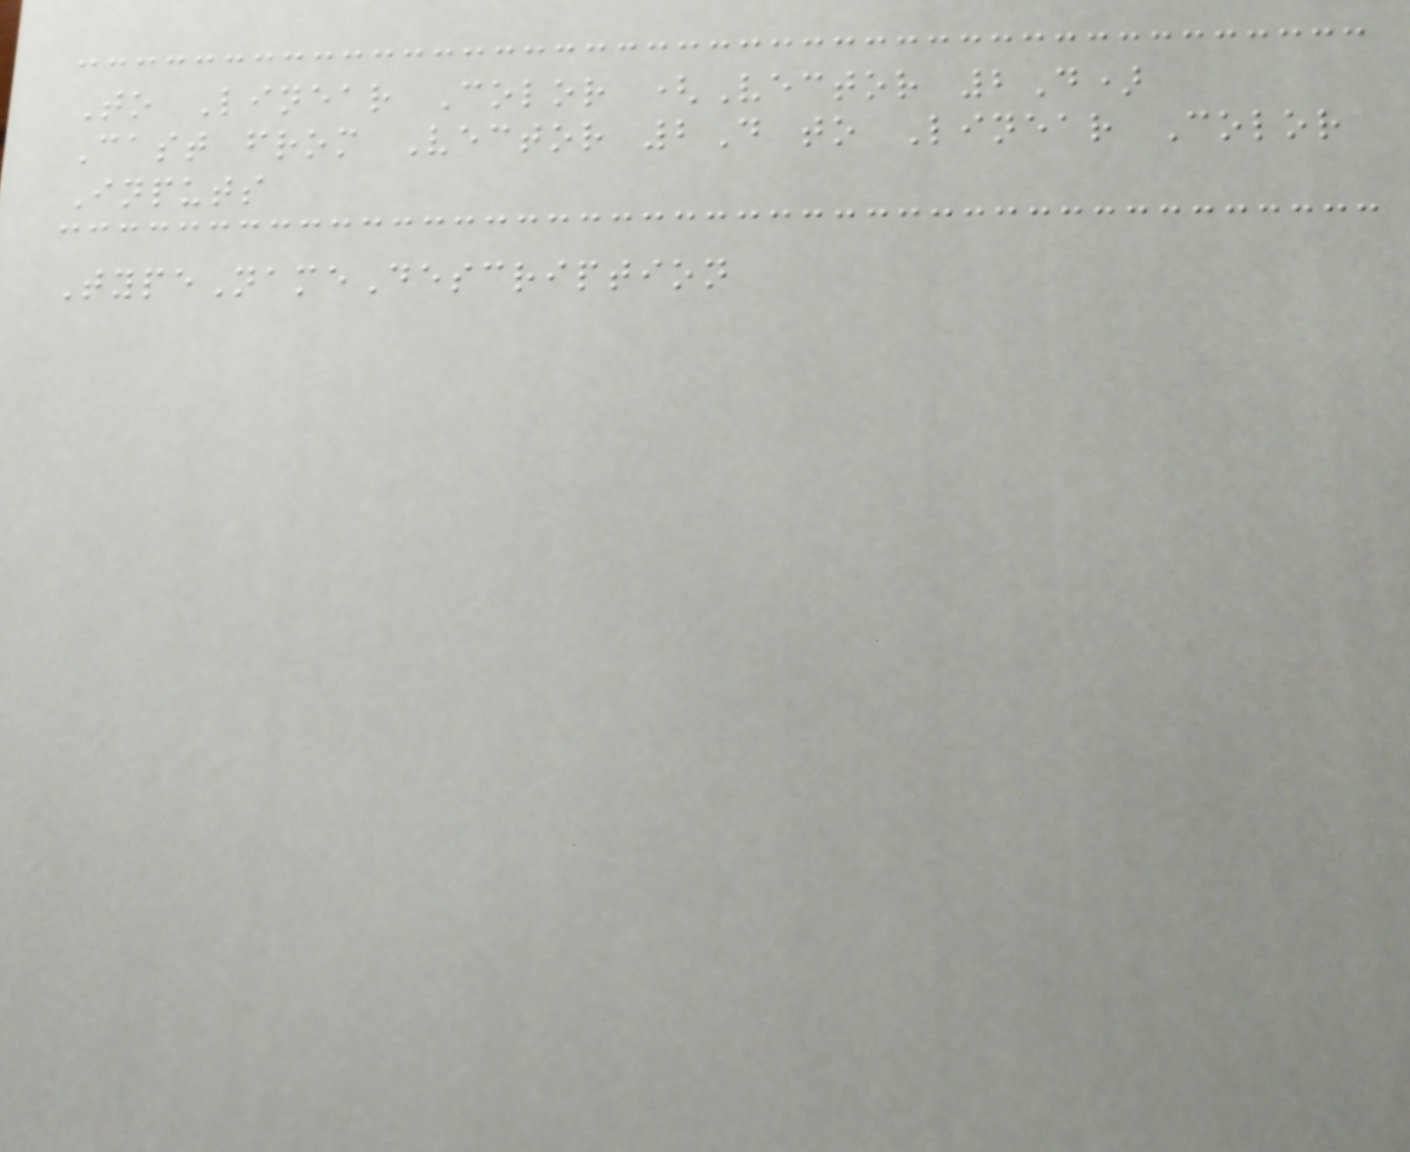To Linear Color (Vector 2D)
Cast from Vector 2D to Linear Color
Inputs
TypeNameDescription
